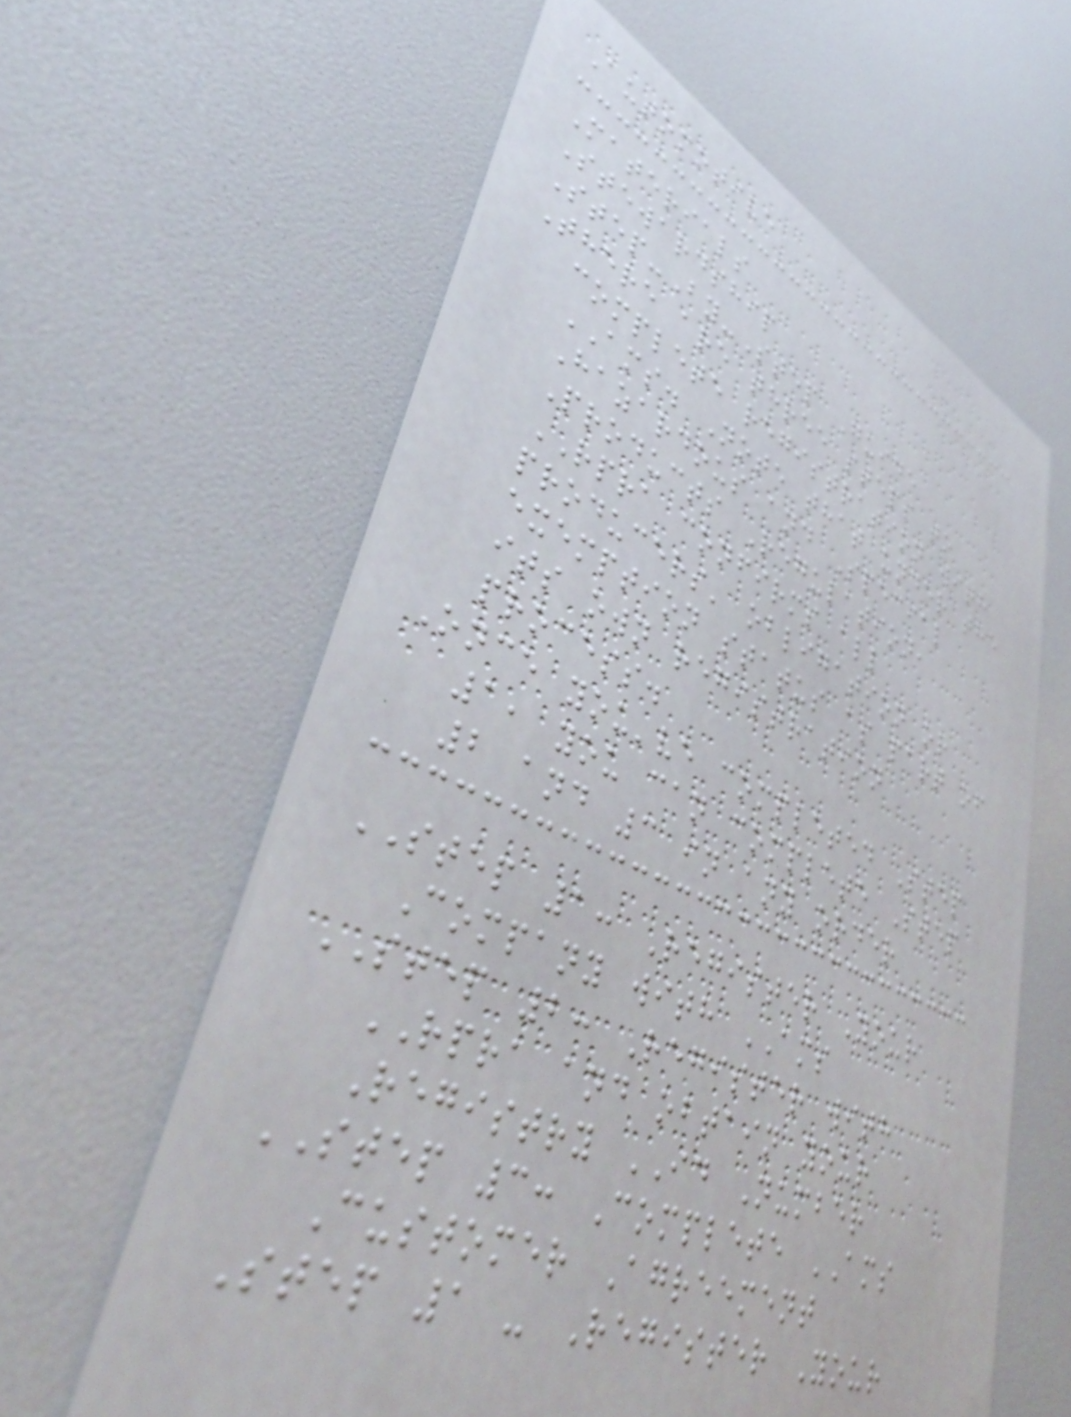Automotive
Materials
Stewardship
Step-By-Step Guide
There are three steps to
complete registration with
AMS. Note that under the
Hazardous and Special
Products Regulation,
RPRA confirms all
producers' obligation or
exemption status as part of
its own registration
process.
Once you've completed Step
1, you can complete Step
2 and 3 in any order
STEP 1: Register Your
Company with AMS
STEP 2: Register with
RPRA and obtain your
Registry ID Number
STEP 3: Complete AMS
Customer Agreement
Step 1 - Register Your
